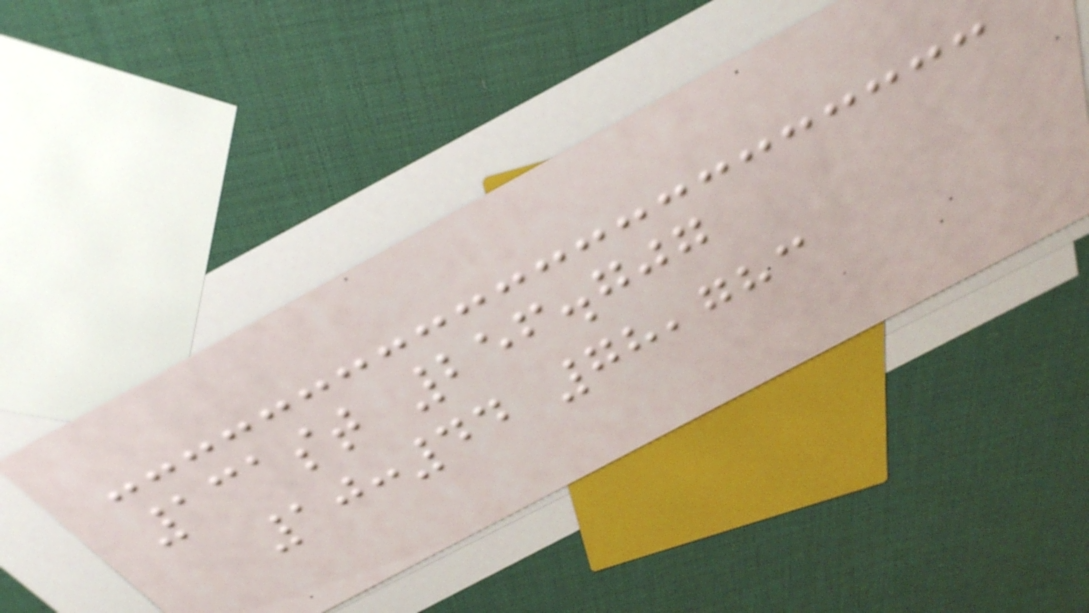131st 256.707
10:44 78,783
